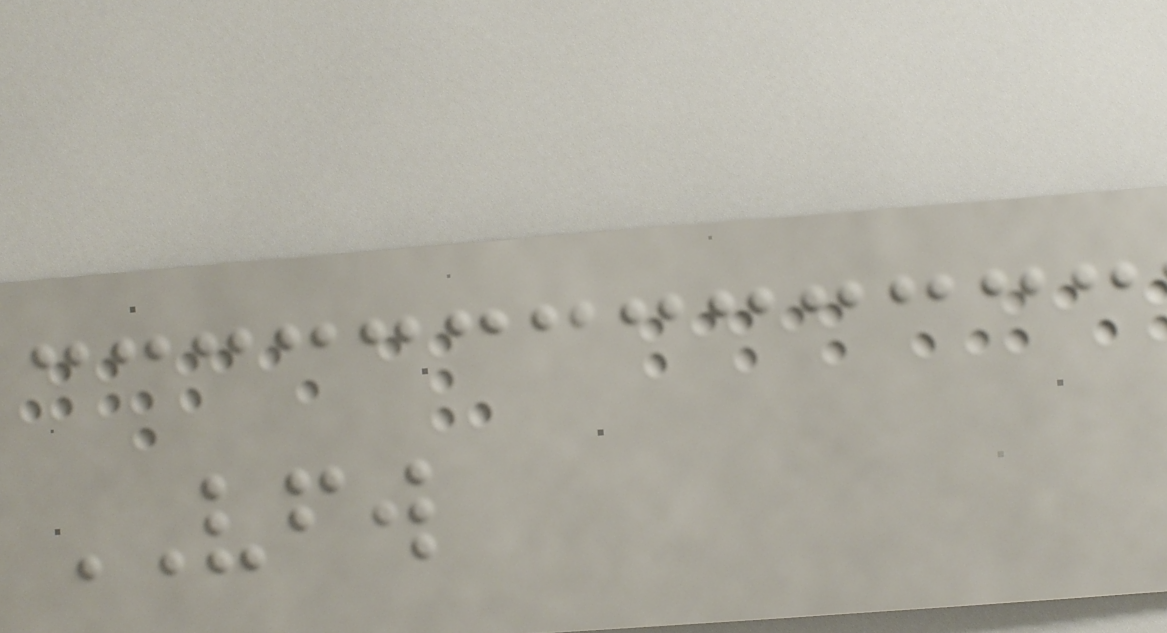VFW
